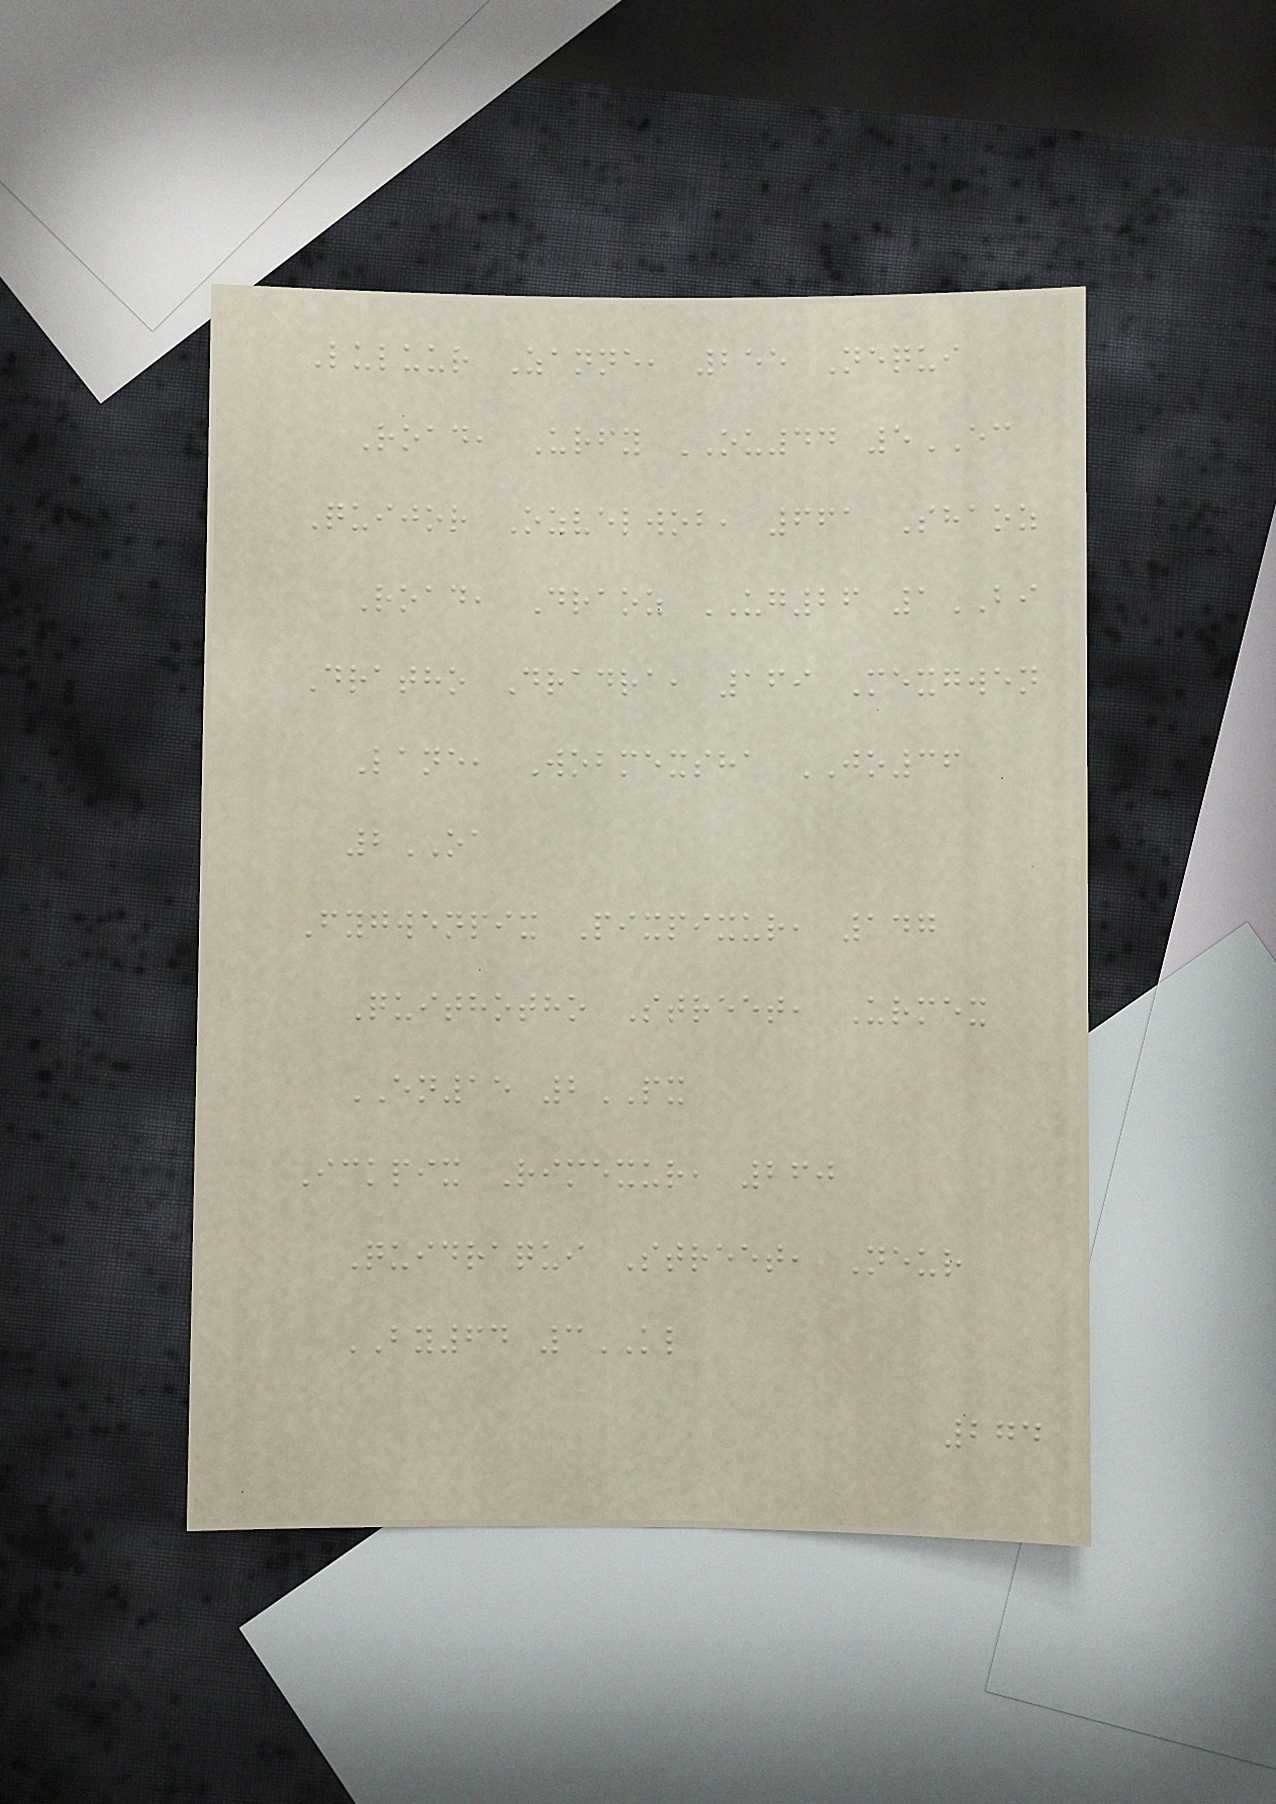Luluur Zanne, 255 Nequi
Road, Urfy OU44 5EC
Quijor Ozvelwob, 661 Shaoz
Road, Draoz UG26 1BI
Dratho Dradra, 169 Mexgwen
Lane, Wobmexsha JO36
2OA
Fygwenpix Pixpixur, 147
Quithotho Street, Urmex
EN15 2PX
Ickpix Rimexur, 260
Quidraqui Street, Neur
BY64 3KL
274
